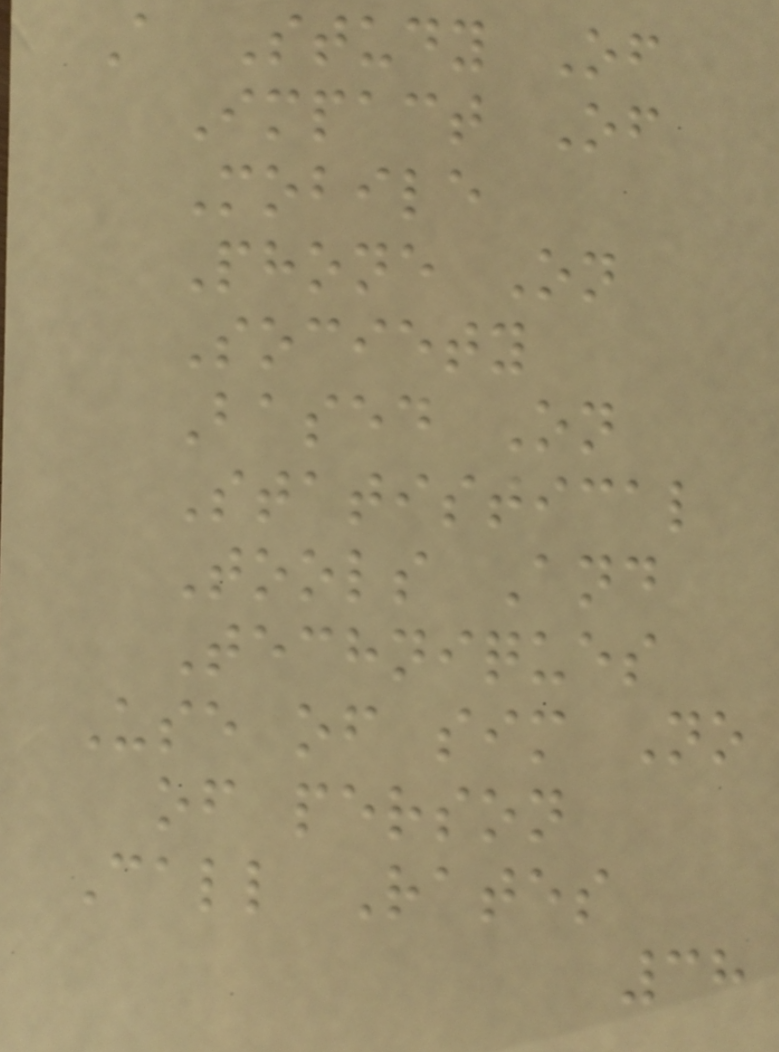A Study Of
Impact Of
Mobile
Phone On
Society
Based On
Statistical
Tools And
Techniques
Use of sim No
of person
Call Rates
38
